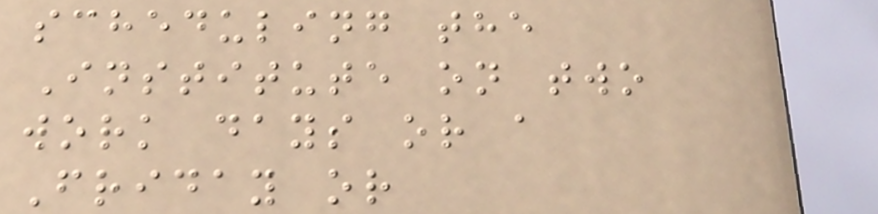scheduling the
Institute on two
work days or a
Friday or
